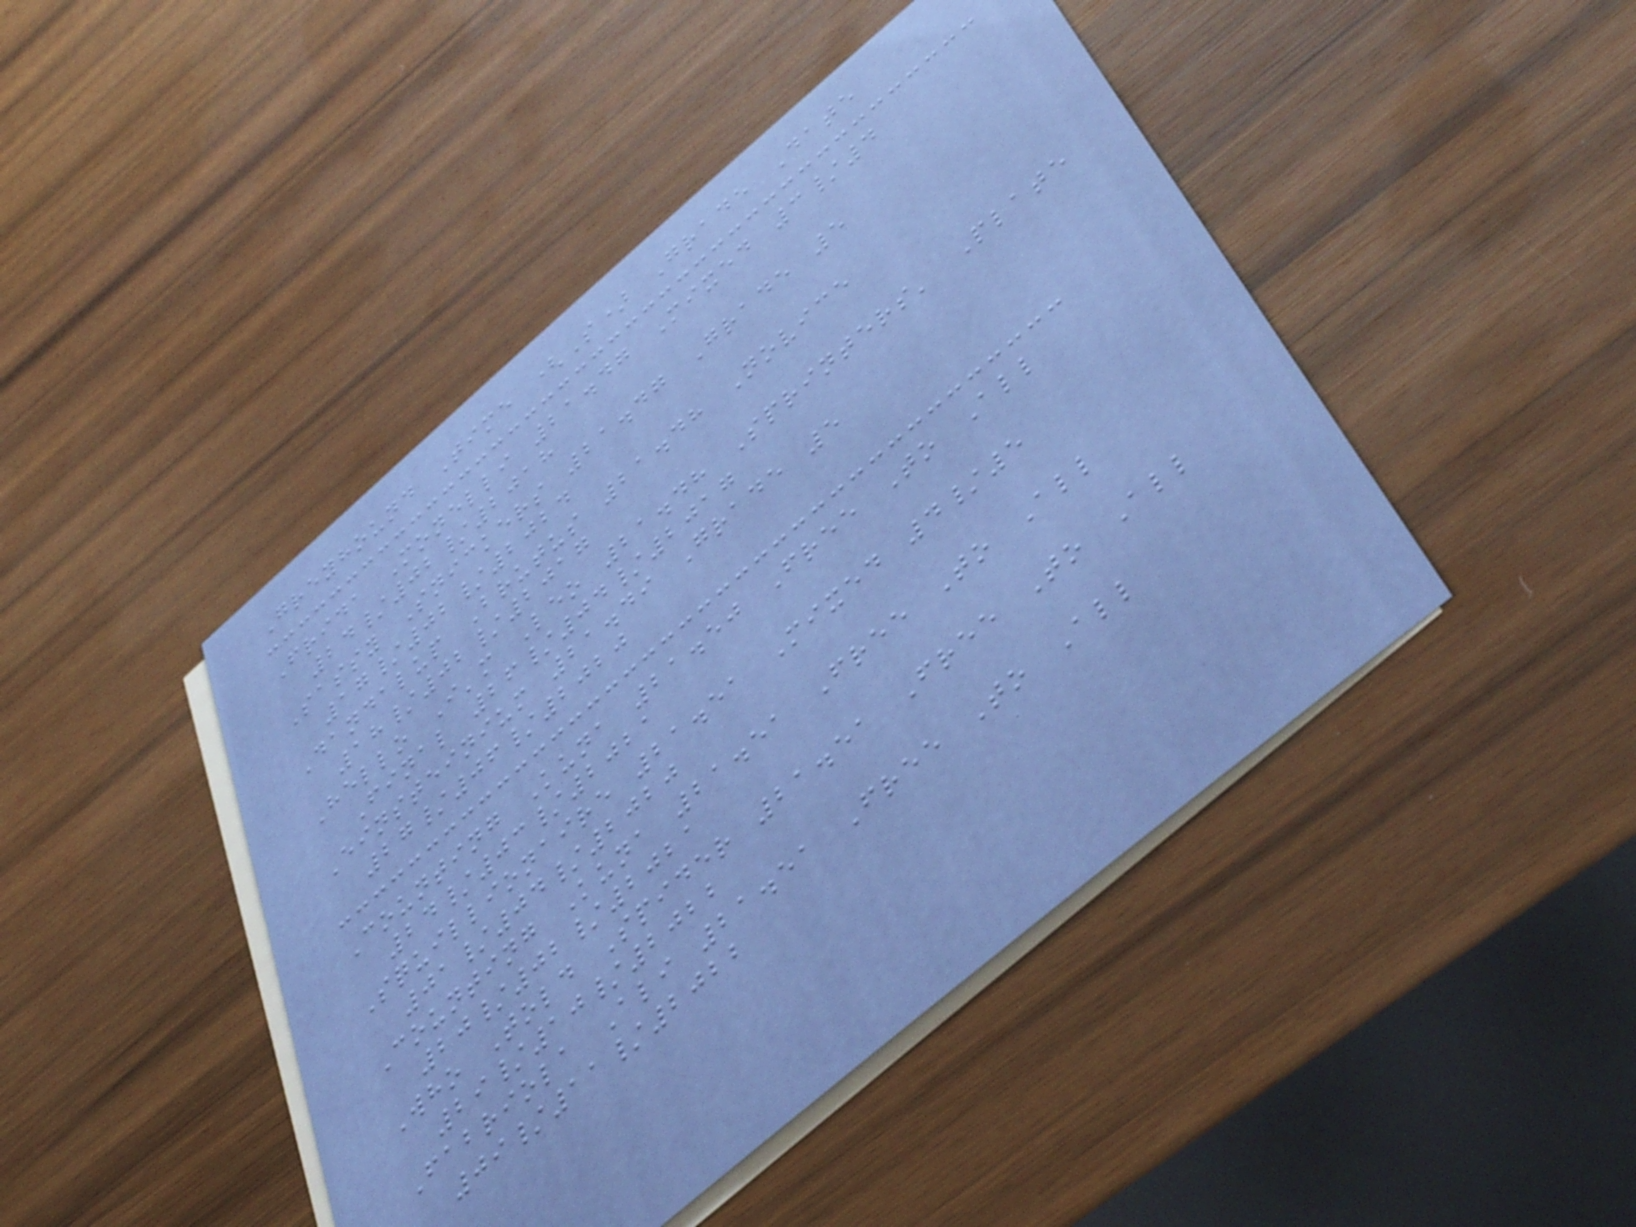Greyhound Time (S) Grade Date
Frida Monelli 21.47 Mixed 3/4
24/02/2018
Sassy Snickers 21.47 Grade 5
17/02/2024
Dandalup Brutus 21.48 Novice
18/02/2017
Hello I'm Leo 21.48 Sprinters' Plate
Final 26/04/2017
Einsteinium 21.49 Grade 5
27/06/2020
Counting Kuna 21.50 Free To All
24/03/2021
Squillionaire 21.51 Mixed 4/5
01/04/2020
Counting Kuna 21.51 Free To All
20/02/2021
Who Told Spider 21.51 Free To All
29/10/2022
Fabriola Ali 21.51 Free To All
09/11/2022
